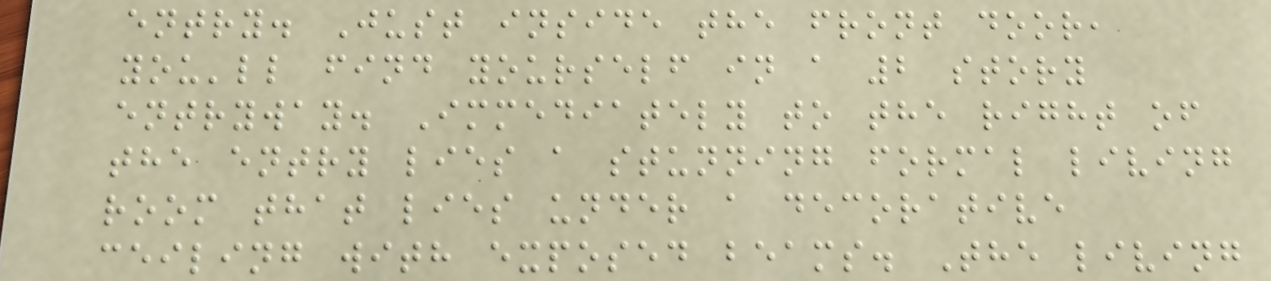entry. Just inside the front door,
you'll find yourself in a 2 story
entryway. Immediately to the right of
the entry lies a stunning formal living
room that lies under a decorative
ceiling with exposed beams. The living
